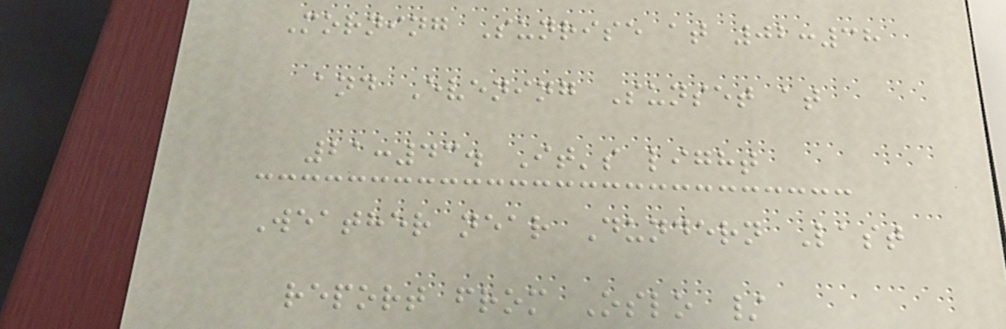Morning Sunrise at 02:38
and Evening Sunset at
21:43. It's light
Weather near Dundern Last
report from Oslo /
